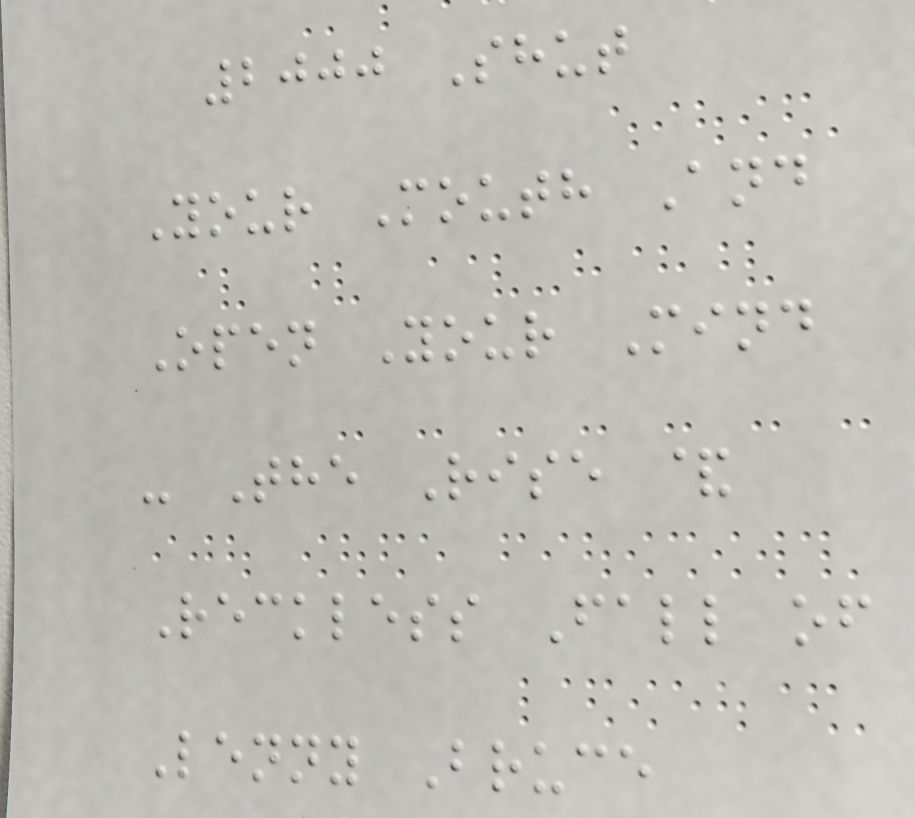2000 Shut
Your Mouth And
Open Your Mind
- The Rise &
Reckless Fall of
Lenny Bruce
